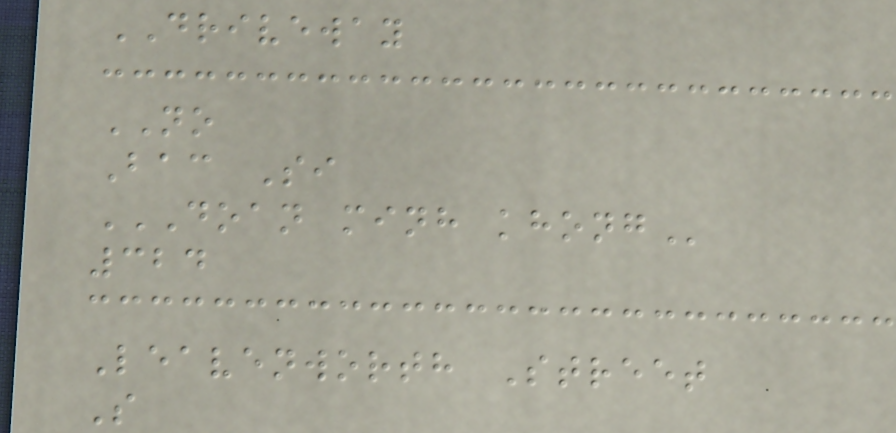DRIVEWAY
NO
Bac Si
DOAN MINH KHONG
324
Leavenworth Street
S
